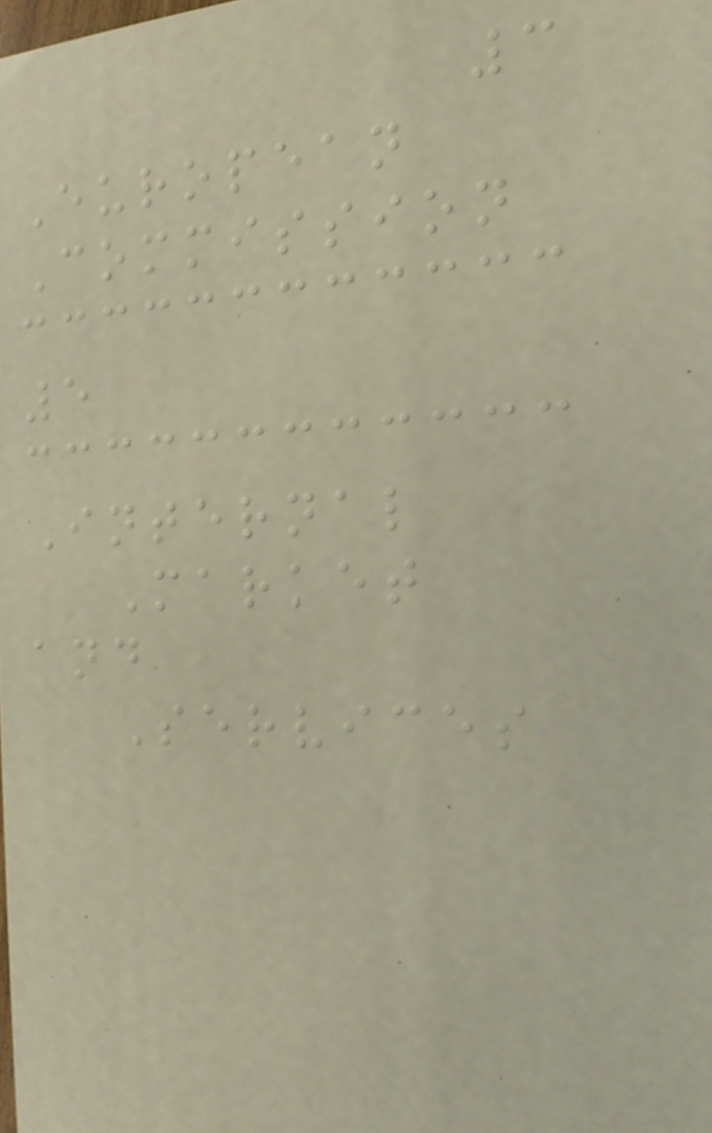3
European
Commission
5
Internal
Market
and
Services
